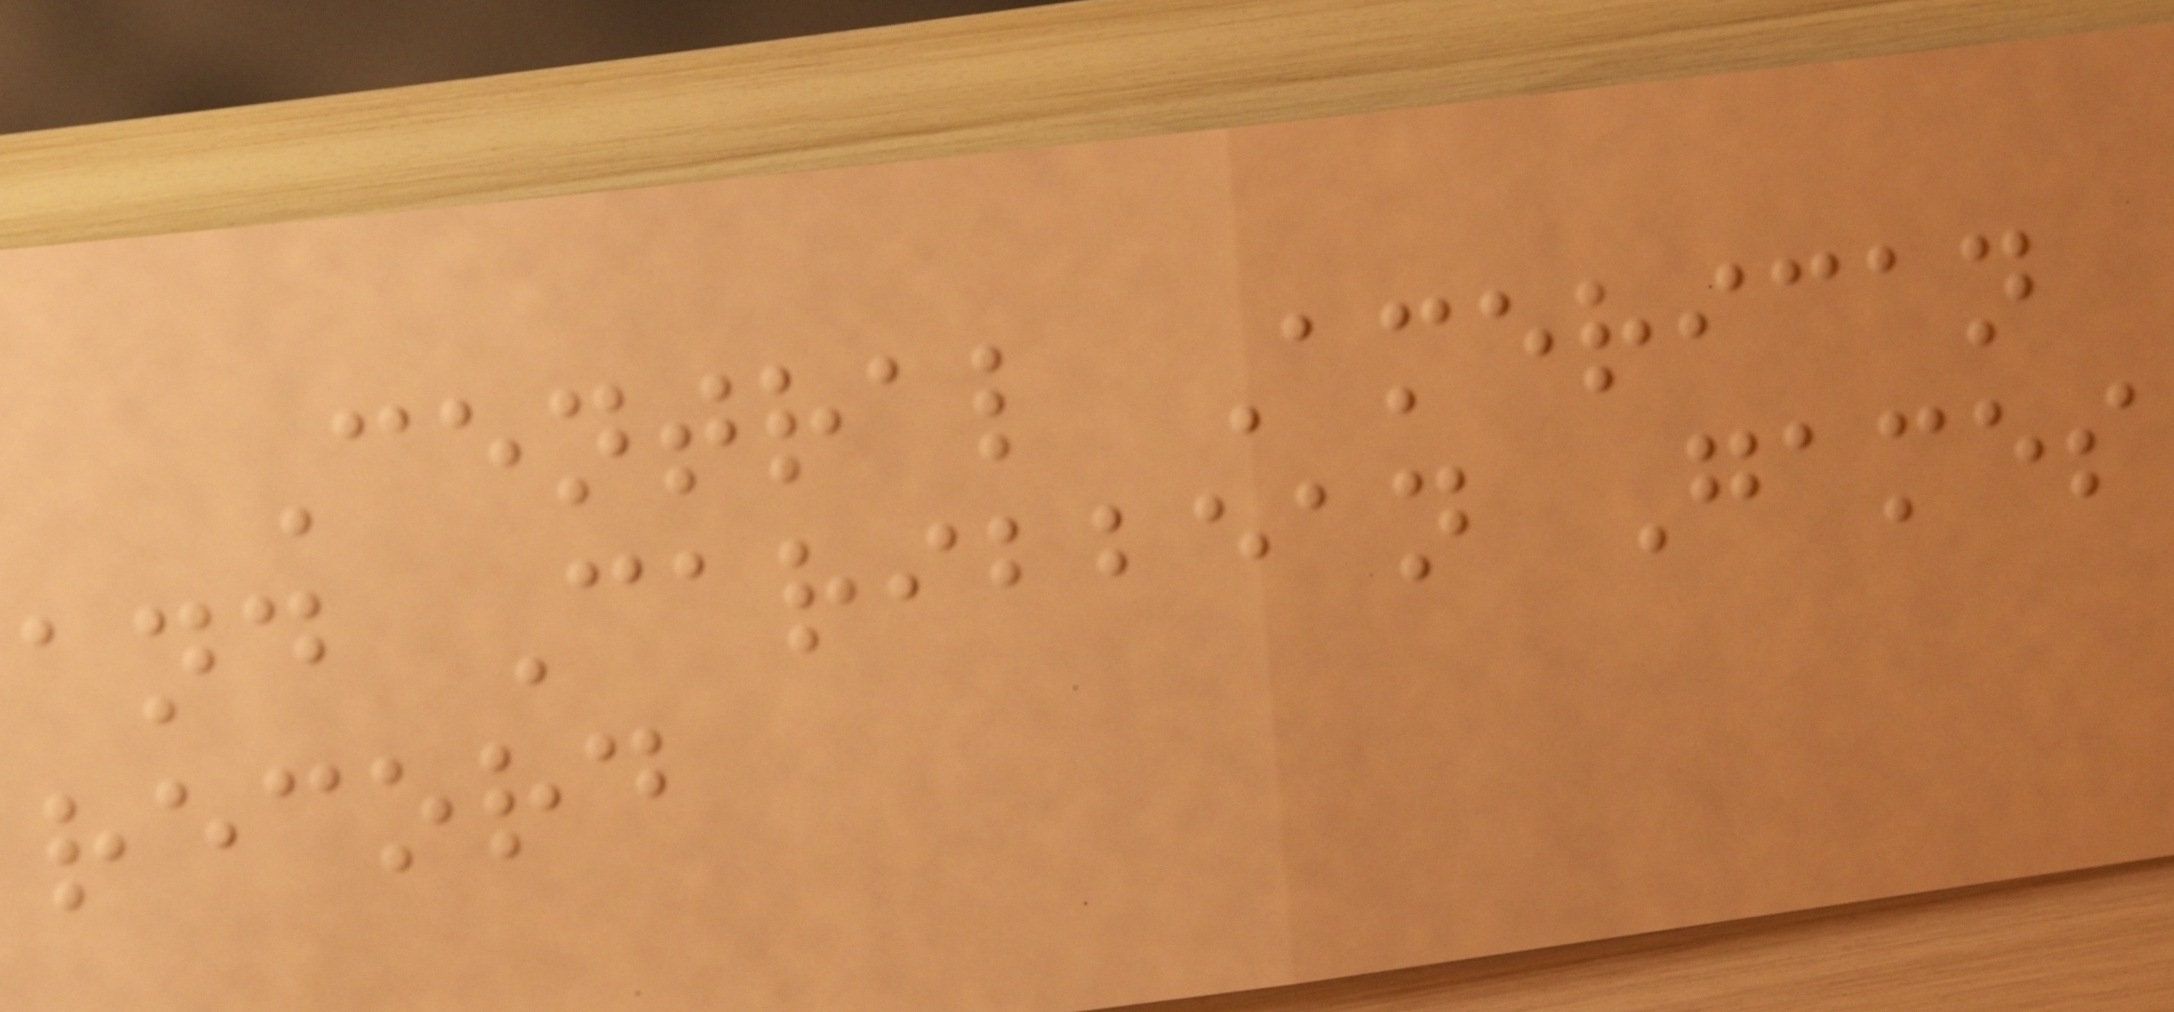Central American
and Caribbean Games
record
